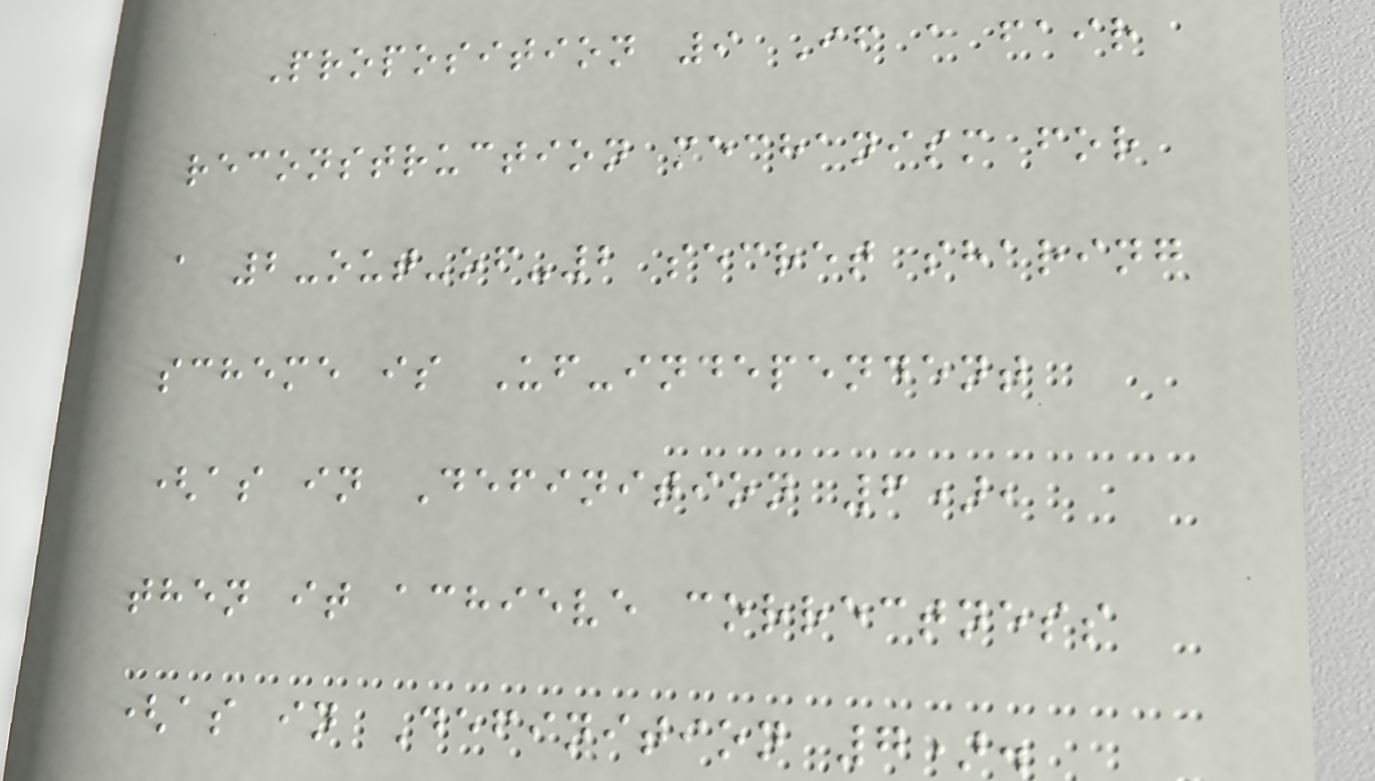Proposition 9 If a fair
reconstruction mechanism for
a 2-out-of-2 secret sharing
scheme is Uf-independent
(as in Definition 6),
then it achieve correctness
(as in Definition 7).
